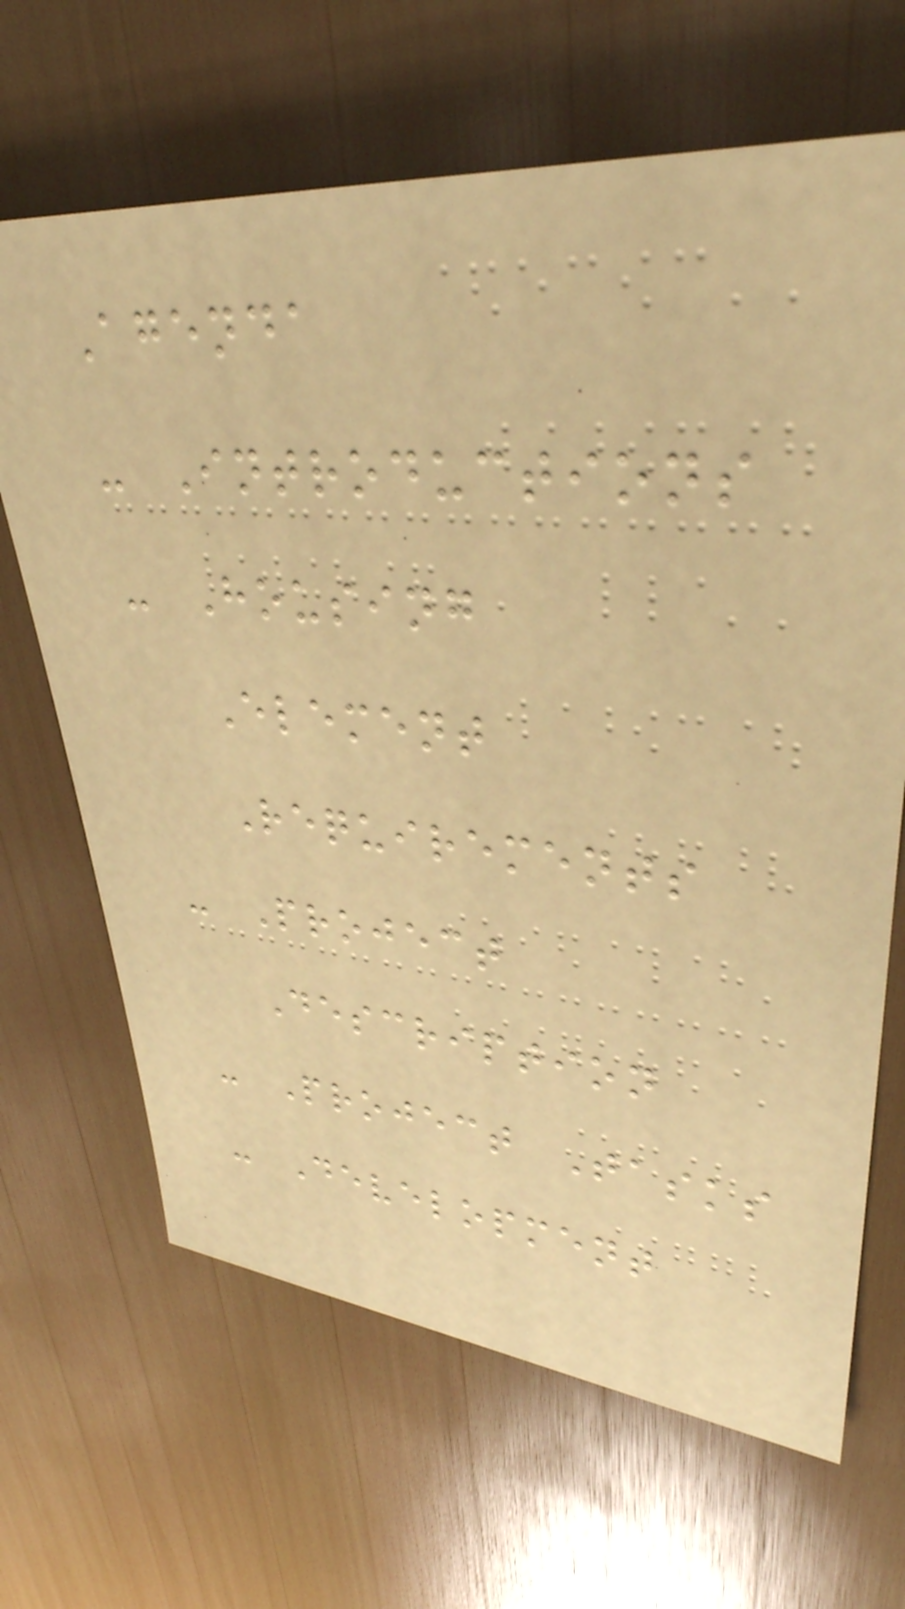Agenda
- Introductions
- Housing
Element
Requirements
- Project
Description
- Project Tasks
- Development
